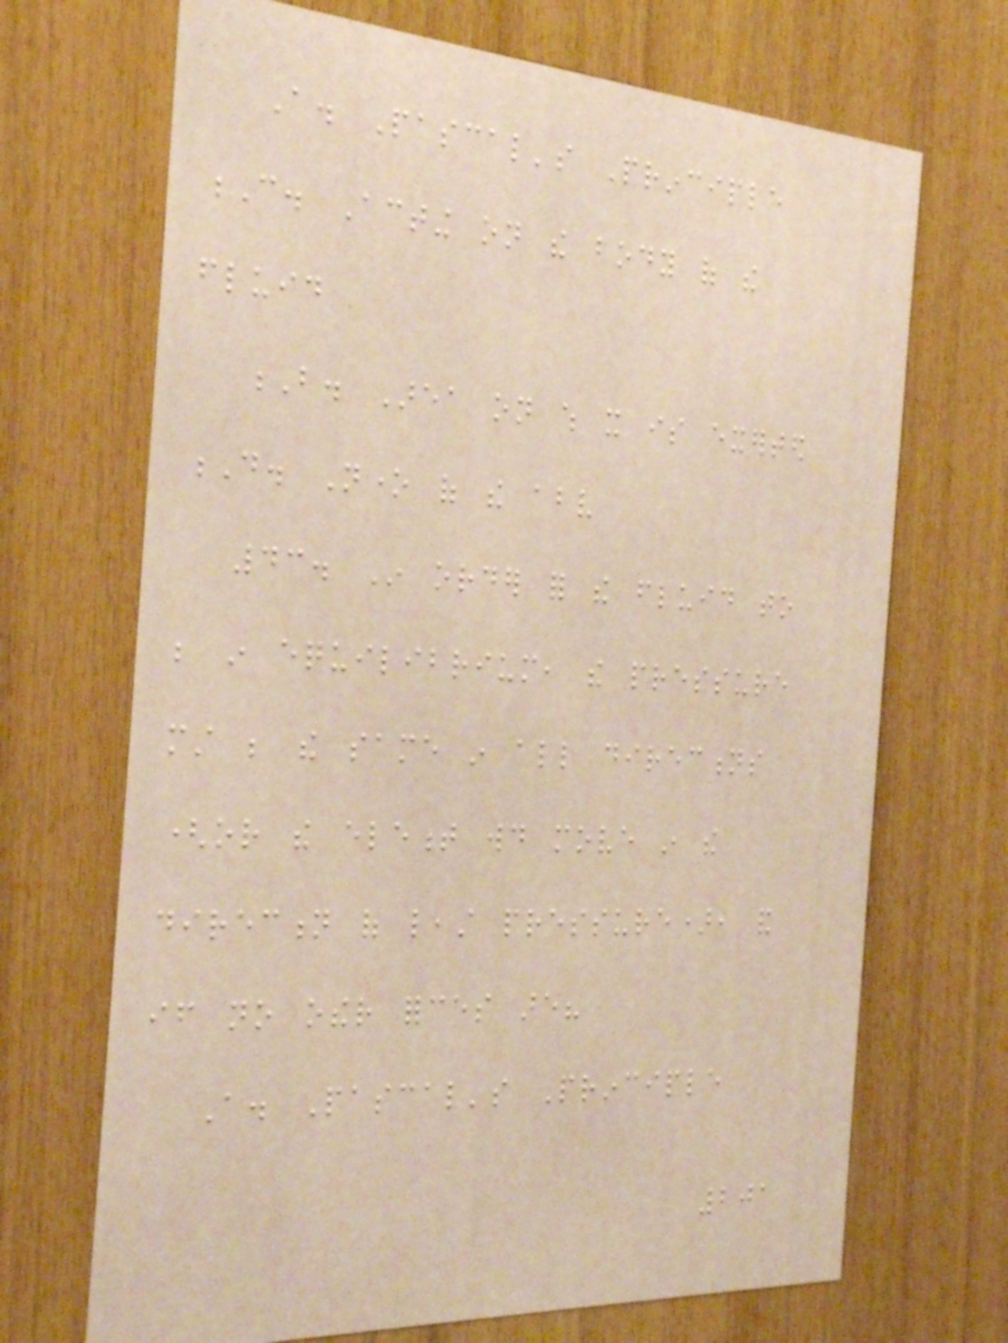A. Pascal's Principle
C. Acting on the body of the
fluid
B. Area on which it is exerted
D. None of the above
43. In order for the fluid to
be in equilibrium, the pressure
must be the same in all directions
(or the element would move in the
direction of least pressure), and
if no other forces are?
A. Pascal's Principle
201
